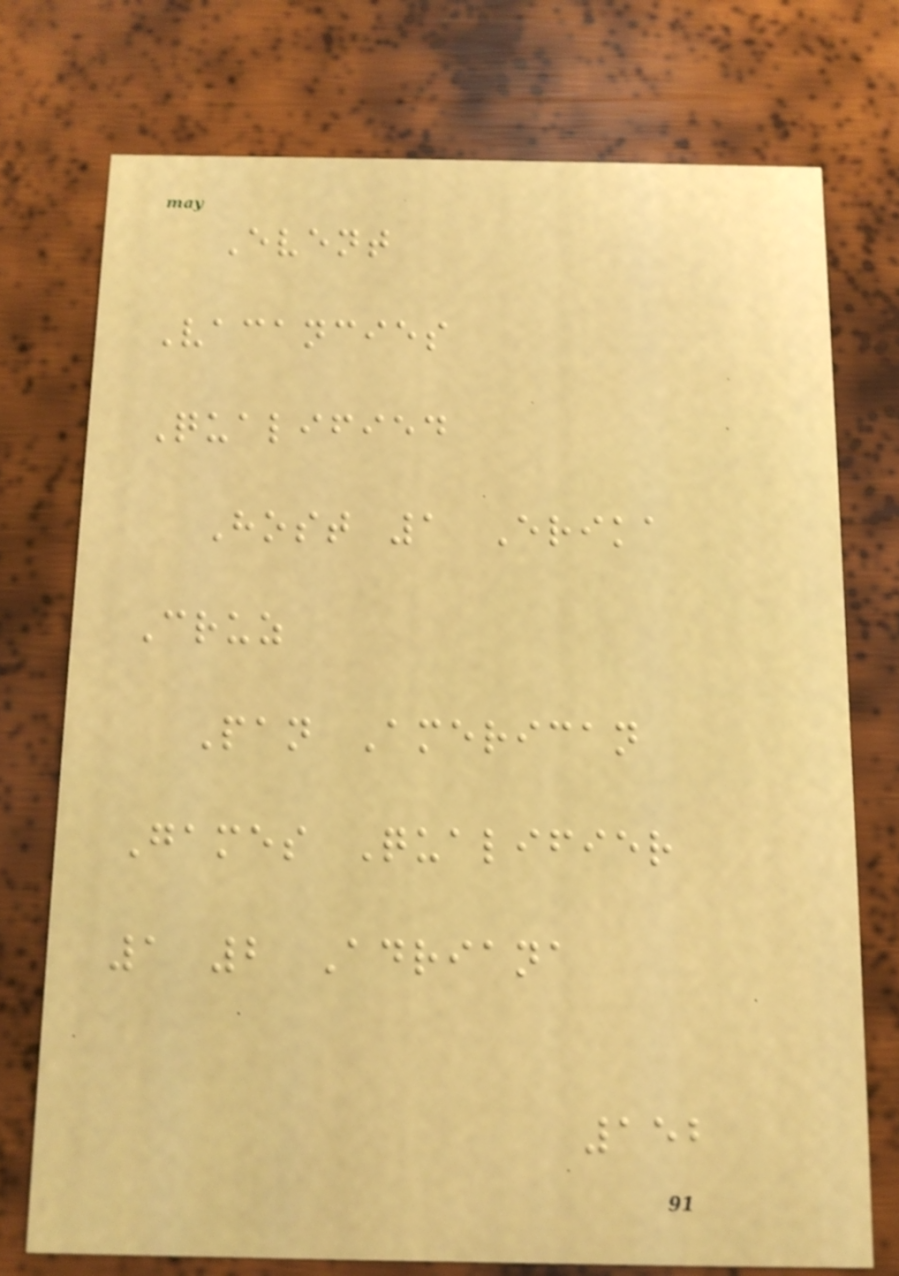Event
Vacancies
Qualified
Host 1 Erika
Cruz
Pan American
Games Qualifier
1 2 Adriana
152
